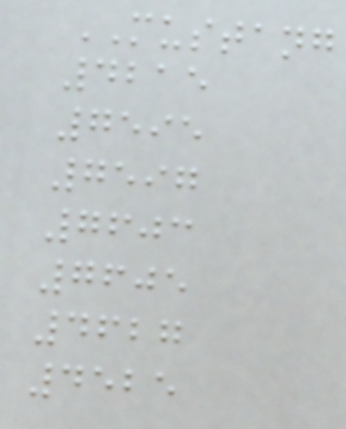MUSTANG
4215
7595
7597
7603
7605
4627
4525
